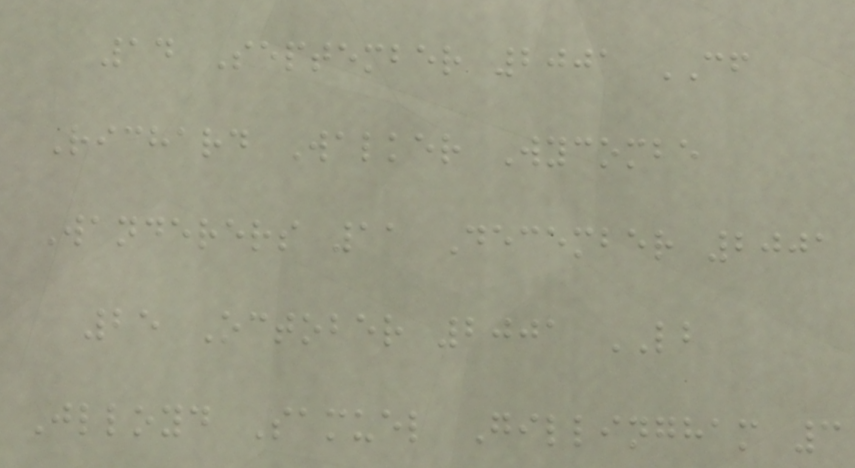14 September 2001 CF
Richard Walker Wycombe
Wanderers 11 December 2001
25 October 2001 LB
Jlloyd Samuel Gillingham 3
